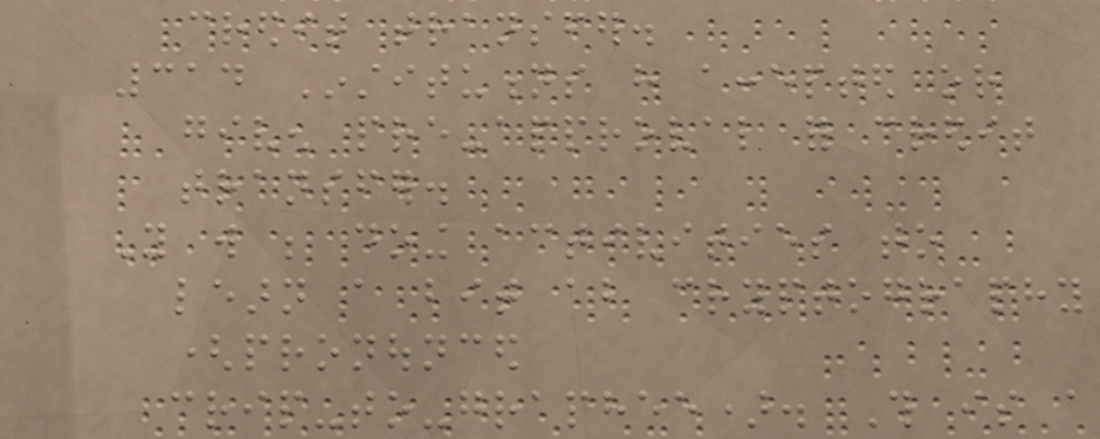credit transfer.
314 Institutions have accepted or
given pre-approval for credit
transfer.
You will be doing activities to
learn a bit about cryptography
(pronounced
crip-to-graphee). This is a
